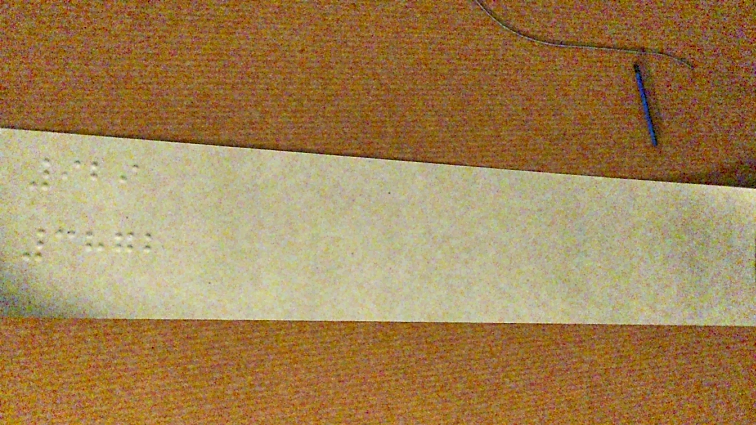929
3872
